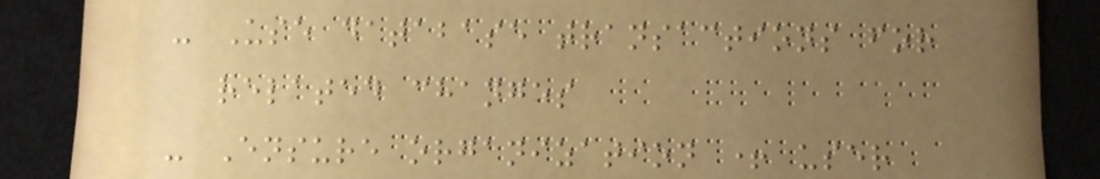- Use database transactions for
related changes
- Ensure organization + user
